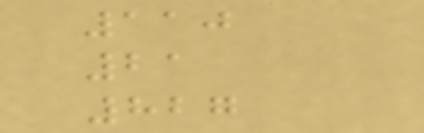110
21
827
